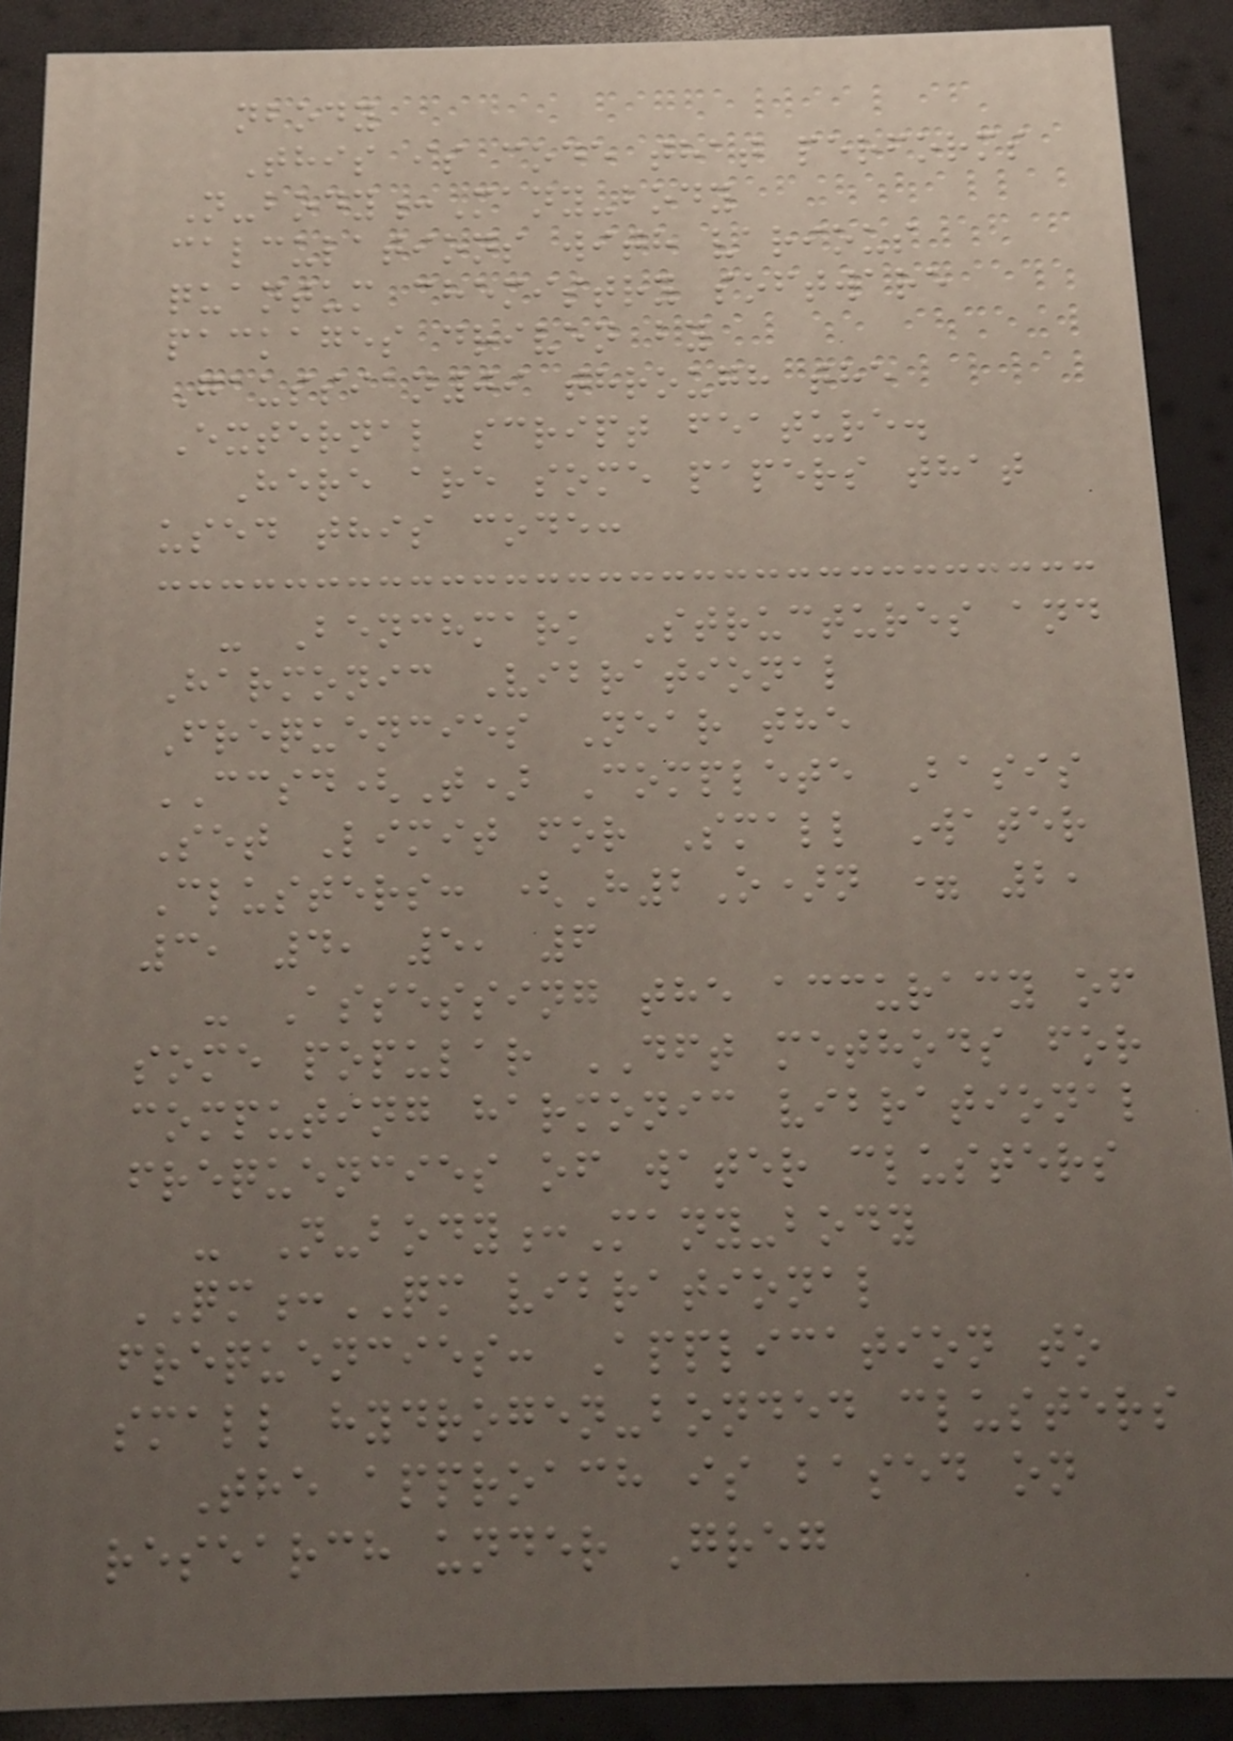nbody
This is code that performs
N-body:Many-body
calculations with various
quantum chemistry software
packages driven by
Gaussian09 through the
External script feature.
Here are some papers that
used this code:
- Benchmark Structures and
Harmonic Vibrational
Frequencies Near the
CCSD(T) Complete Basis
Set Limit for Small Water
Clusters: (H2O)n = 2,
3, 4, 5, 6
- Assessing the accuracy of
some popular DFT methods for
computing harmonic vibrational
frequencies of water clusters
- N-body:Many-body
QM:QM vibrational
frequencies: Application to
small hydrogen-bonded clusters
The approach is based on
research under Greg
